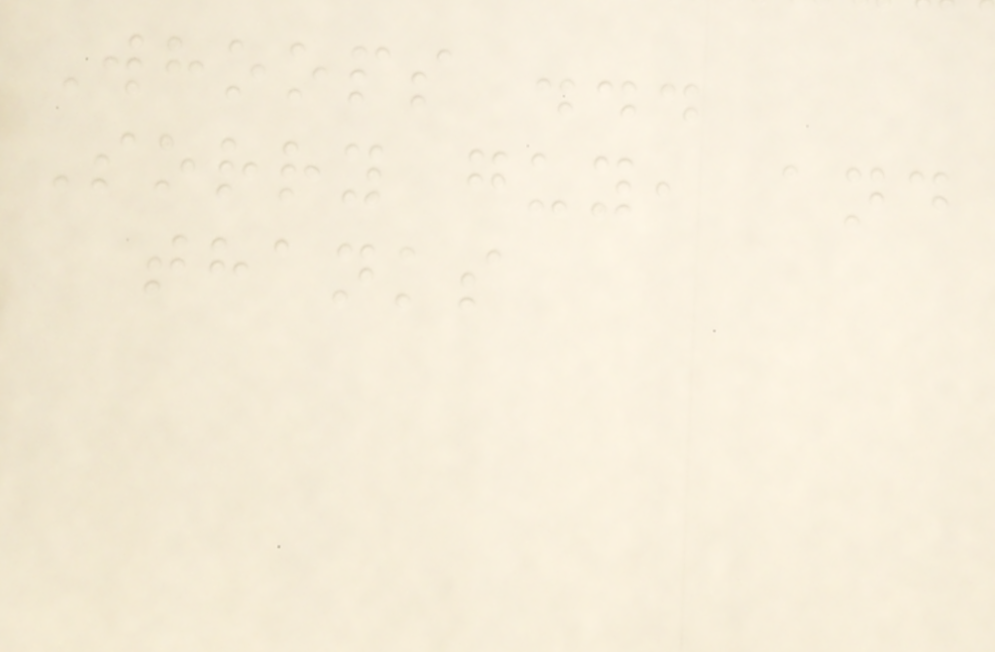Whoops ...
Sorry guy, and
thanks
